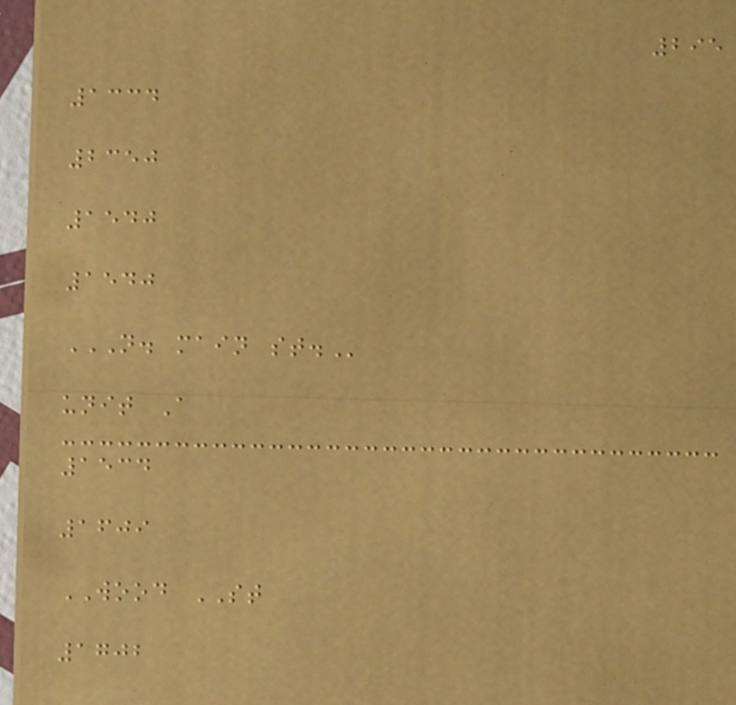295
1334
2350
1540
1540
N. MAIN ST.
unit A
1534
1609
WOOD ST
1702
